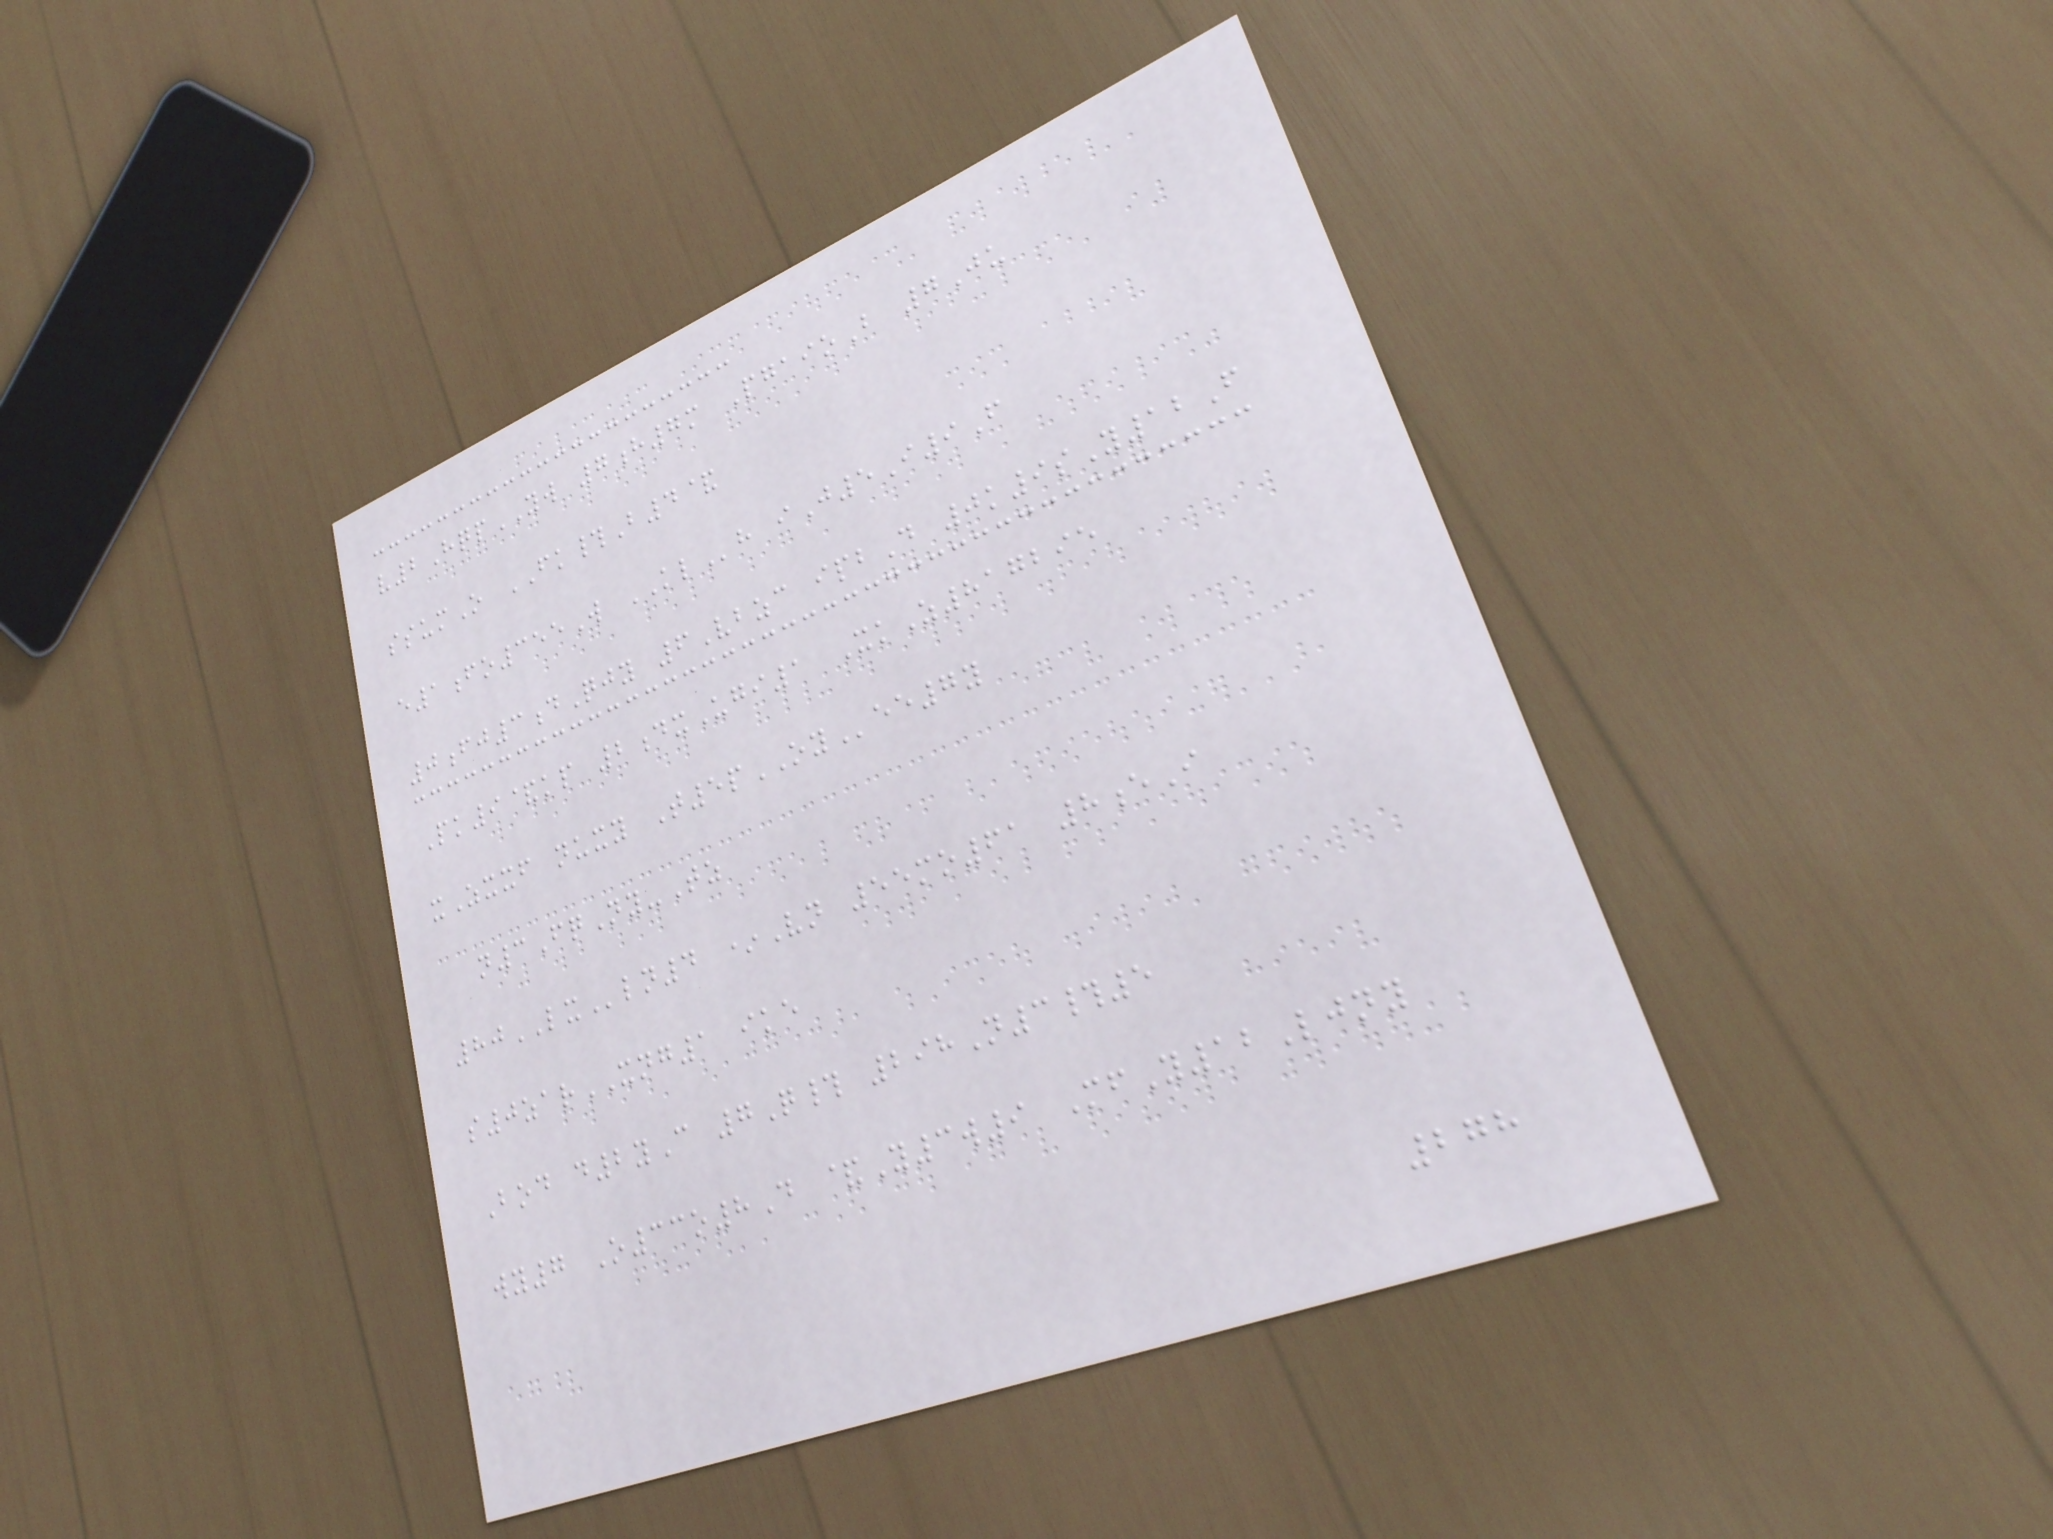v2HqpYW 7h7m PgaioB 7Ju
ssumO FK#B4&
e1fo355W KLh iJ5I9F
0fj3dQjy 6Vbzc ipbD 0k9sY12F
Pk9&kp 2dxUgi1 XkZ817295
xZxxf nuxy T5pOYee7y
n3FqNy-Tz
80LXln4 *Vn 55mo61 8eI
s0zarXNG1 ike
Bod d2yC 7Q# 298N3#5
wy7 O33o8D &Y3w9 MfY12Ljny
278
